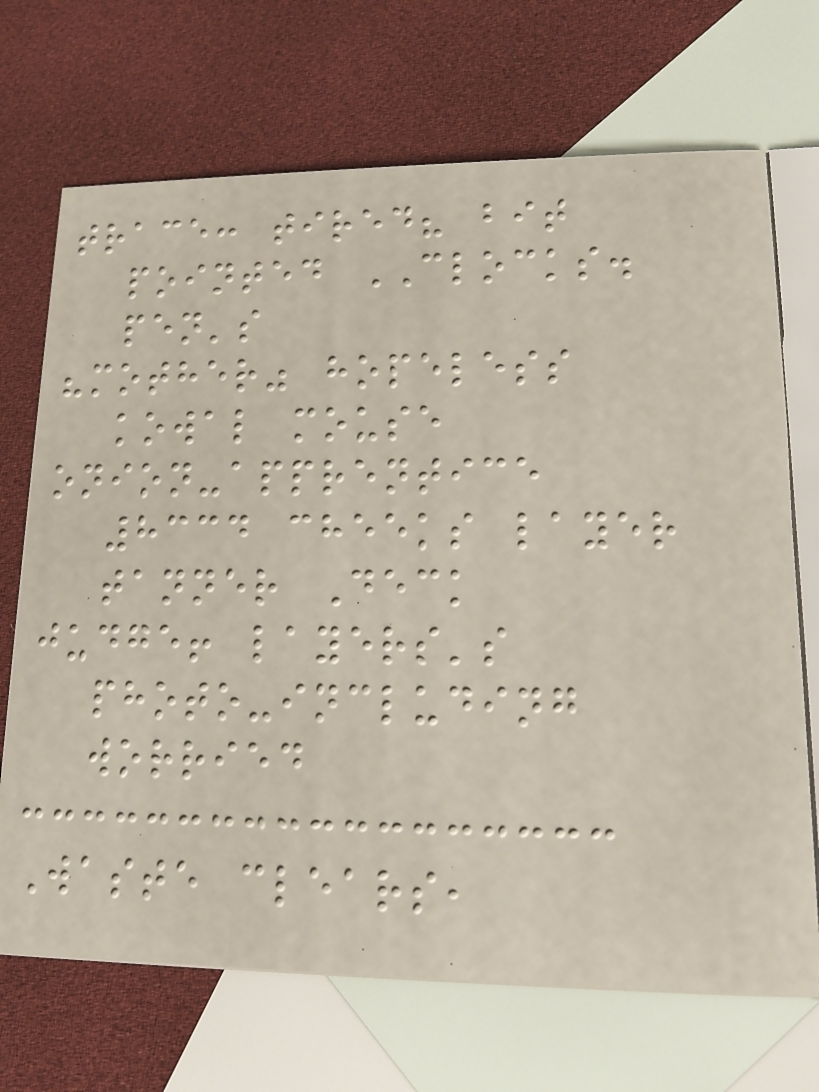trace: tired? bit
pointed CLOCKS.
pen's
"mother" hopeless
kowal mouse
onion-apprentice
8334 cheeks layer
tanner Deck
judge! layers's
photo-including
worried
Waste clears,
